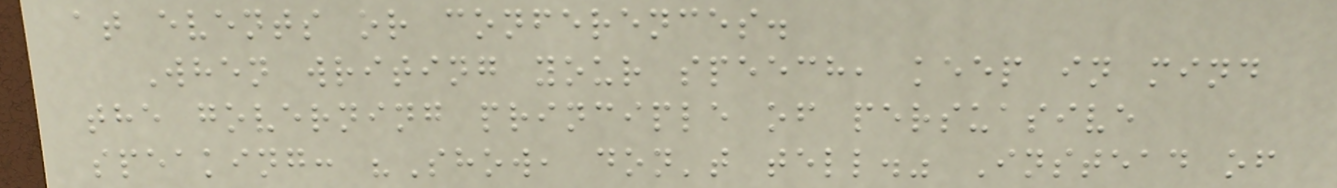at events or conferences.
When writing your speech, keep in mind
the governing principle of persuasive
speaking: "Show, don't tell." Instead of
